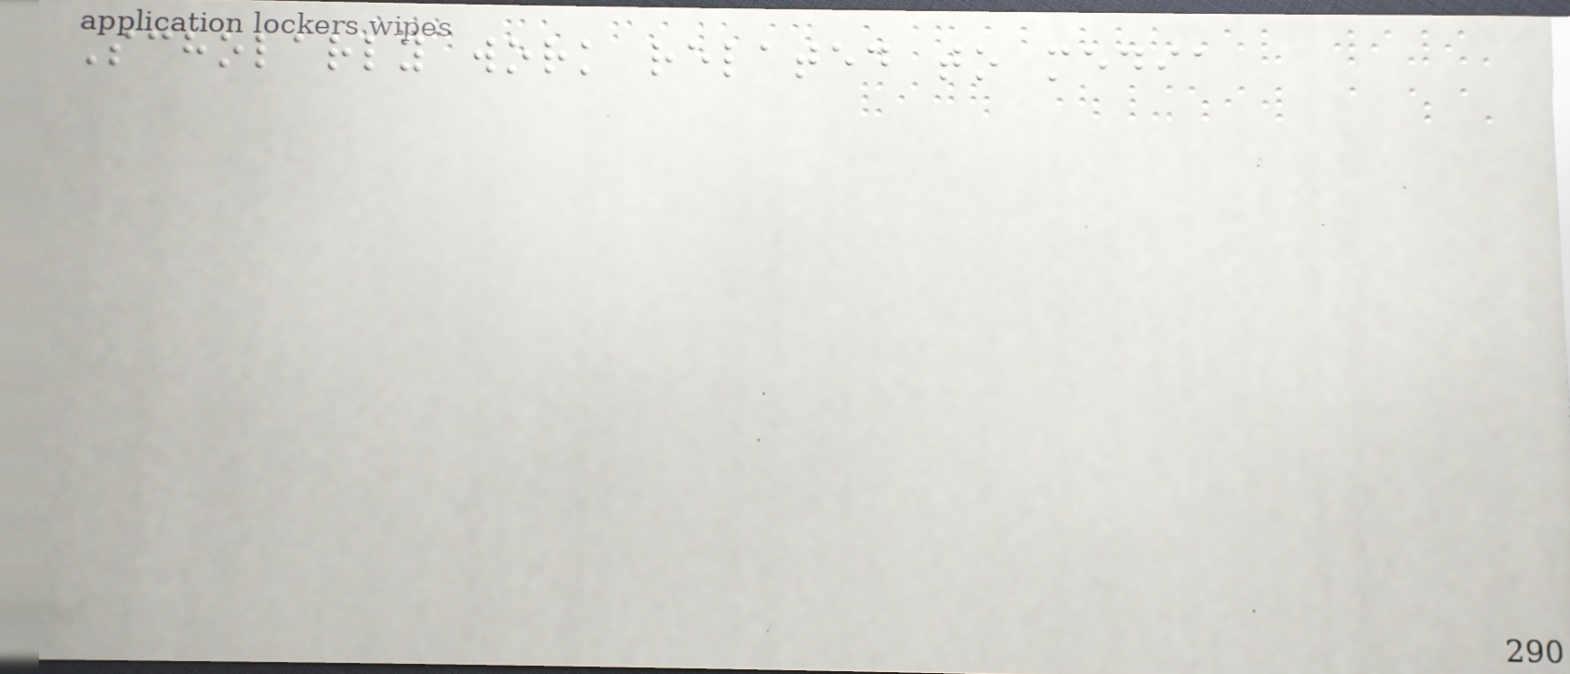Scholarly work related to media
